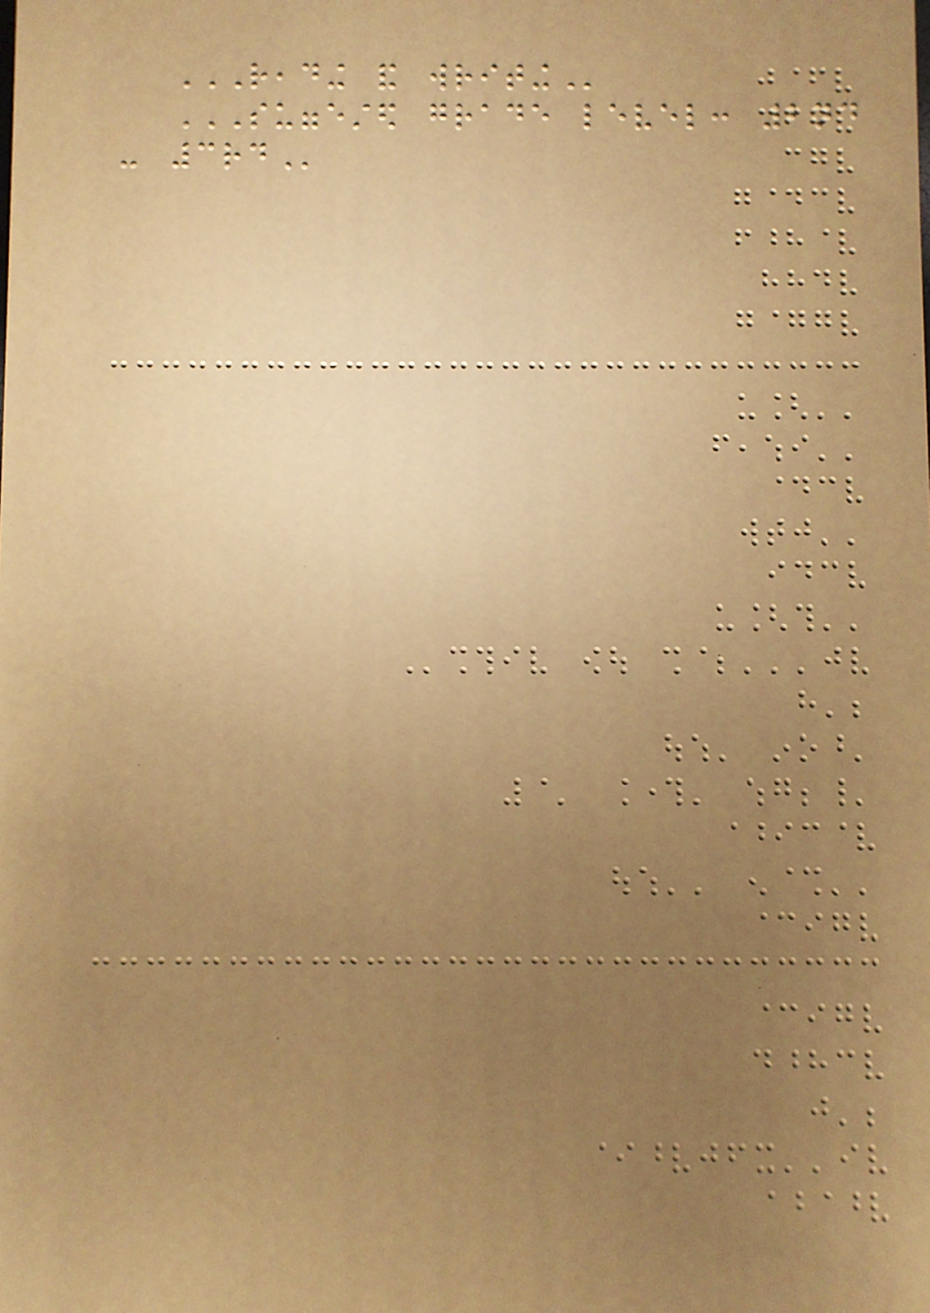READING AND WRITING
SUGGESTED GRADE LEVEL: 2ND
- 3RD
